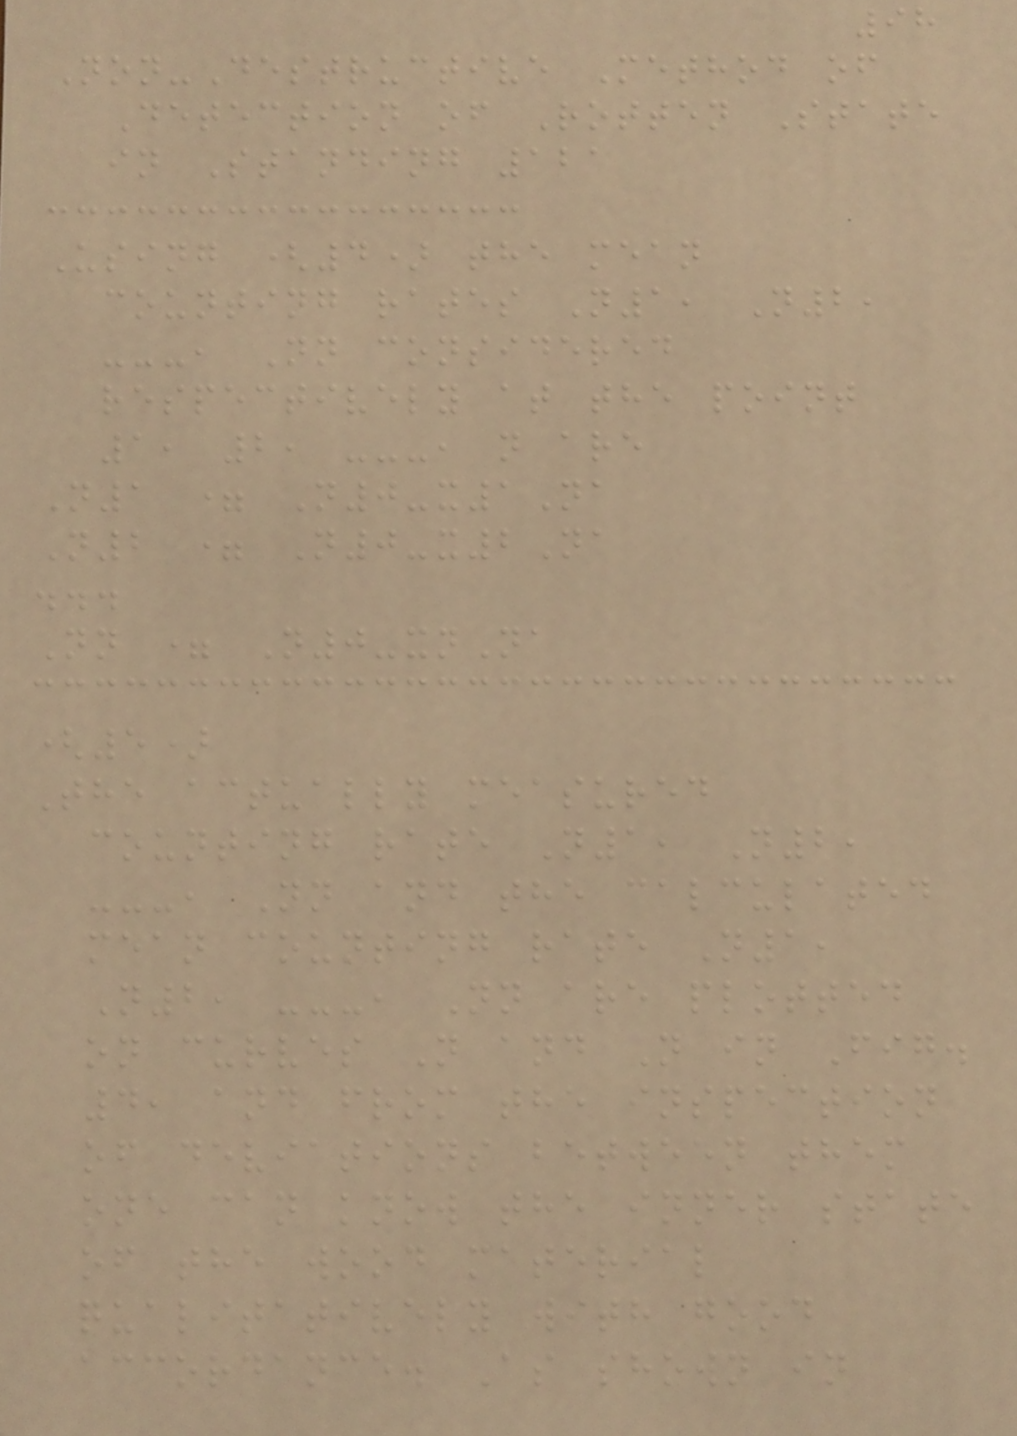98
Non-Destructive Method of
Detection of Rotten State
in Standing 121
Using (4) the mean
counting rates N1, N2,
---, Nn considered
respectively at the point
1, 2, ---, n are
N1 = N0-x1Na
N2 = N0-x2Na
...
Nn = N0-xnNa
(5)
The actually measured
counting rate N1, N2,
---, Nn and the calculated
mean counting rate N1,
N2, ---, Nn are plotted
on curves N and N in Fig.
4, and from the inspection
of deviations between them
one can know the inner state
of the wood material
qualitatively with good
accordance. As shown in
